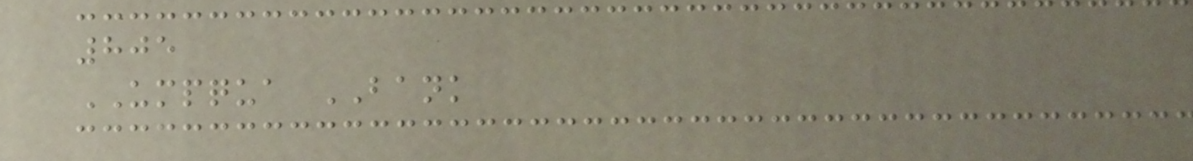805
UMPQUA BANK
